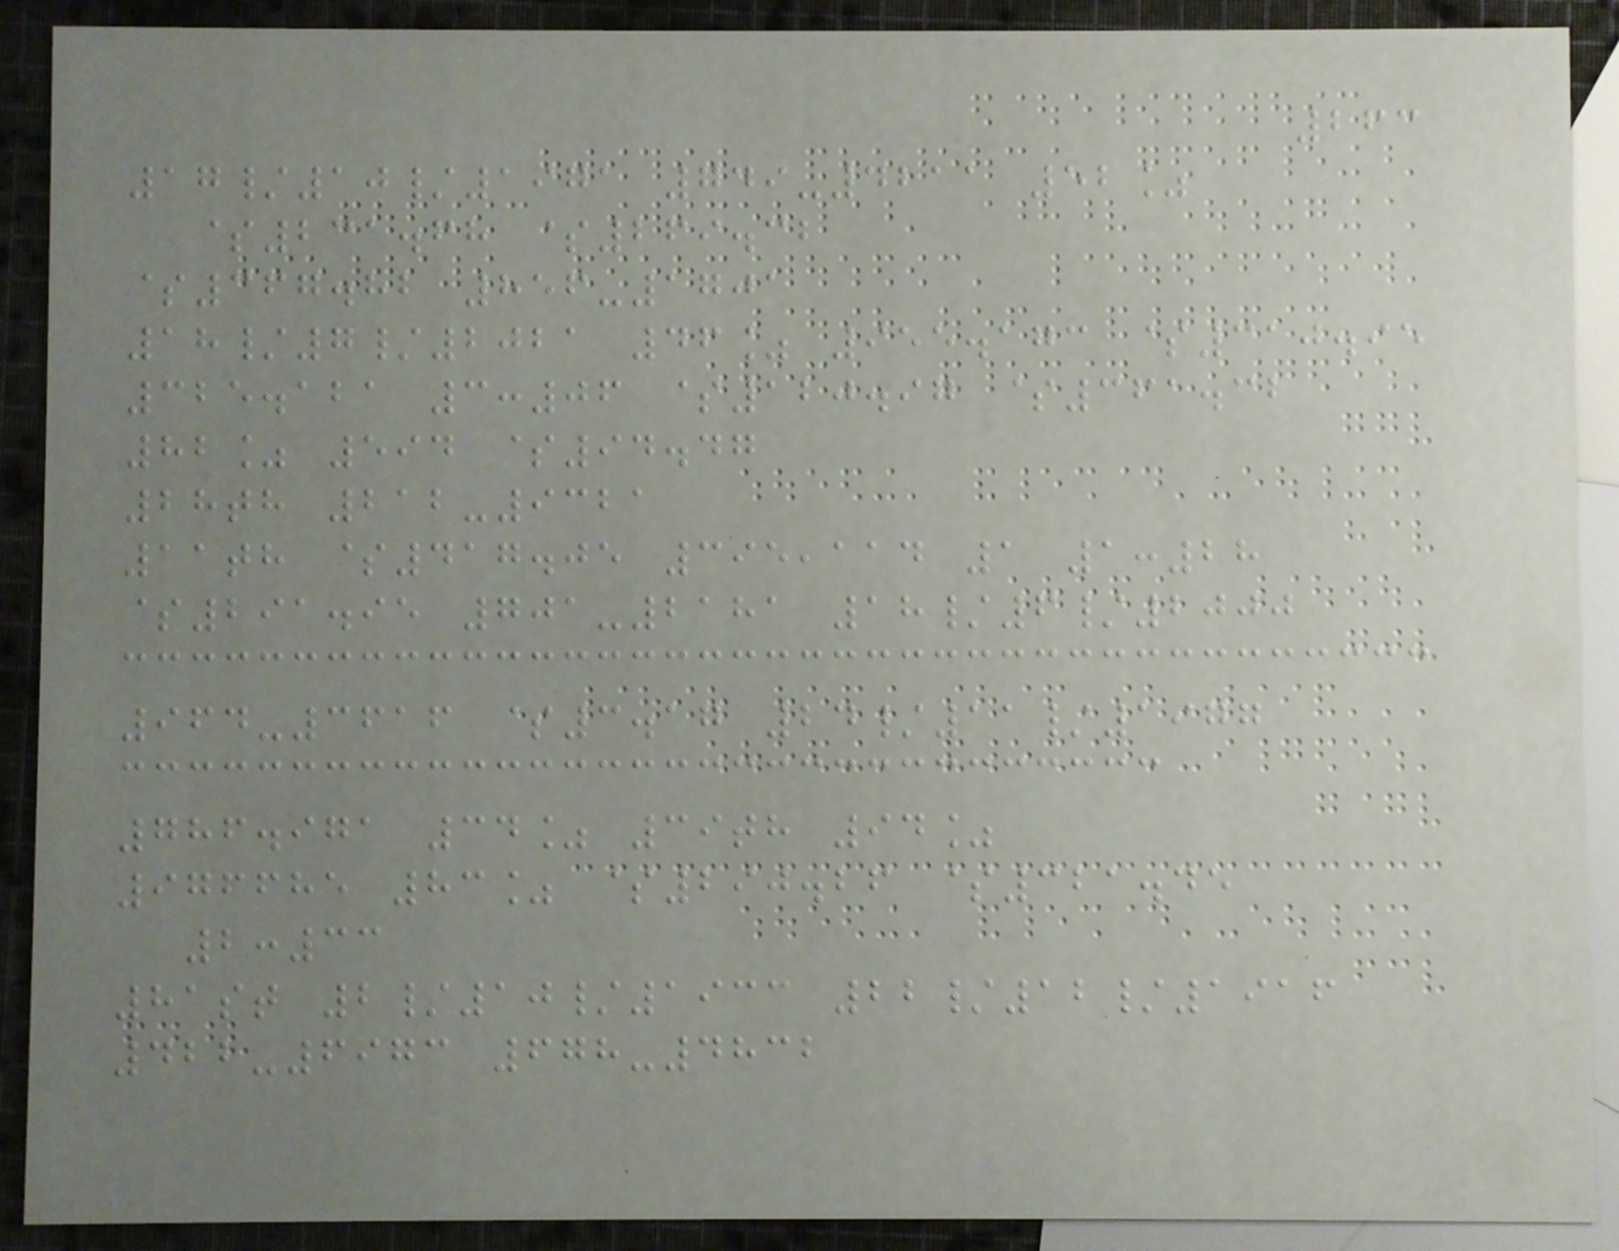263
17/10/1971 749-4211 52%
$231.68 $269.32
$367.82 856-1701
18/7/2021 46% 955.173 $310.95
325.121 3:06 $120.97 $361.32
82% 594 $94.47
28th 212-9321
11th $417.05 395,114 1 1:28
$291.95 701-2181 18/6/2000
964-3616 $3.17 24/11/1977
786.971 34% 39th 94%
976685 83% $290.26 $321.45
2:33
81st 2/10/1933 22/12/1916
422-6973 678-4832
